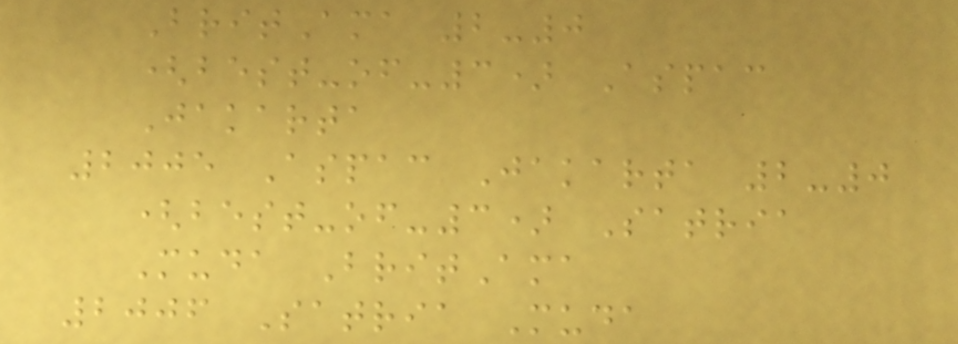BritAma 2-0
(best-of-3) Aspac
Jakarta
2005 Aspac Jakarta 2-0
(best-of-3) Satria
Muda BritAma
2006 Satria Muda
